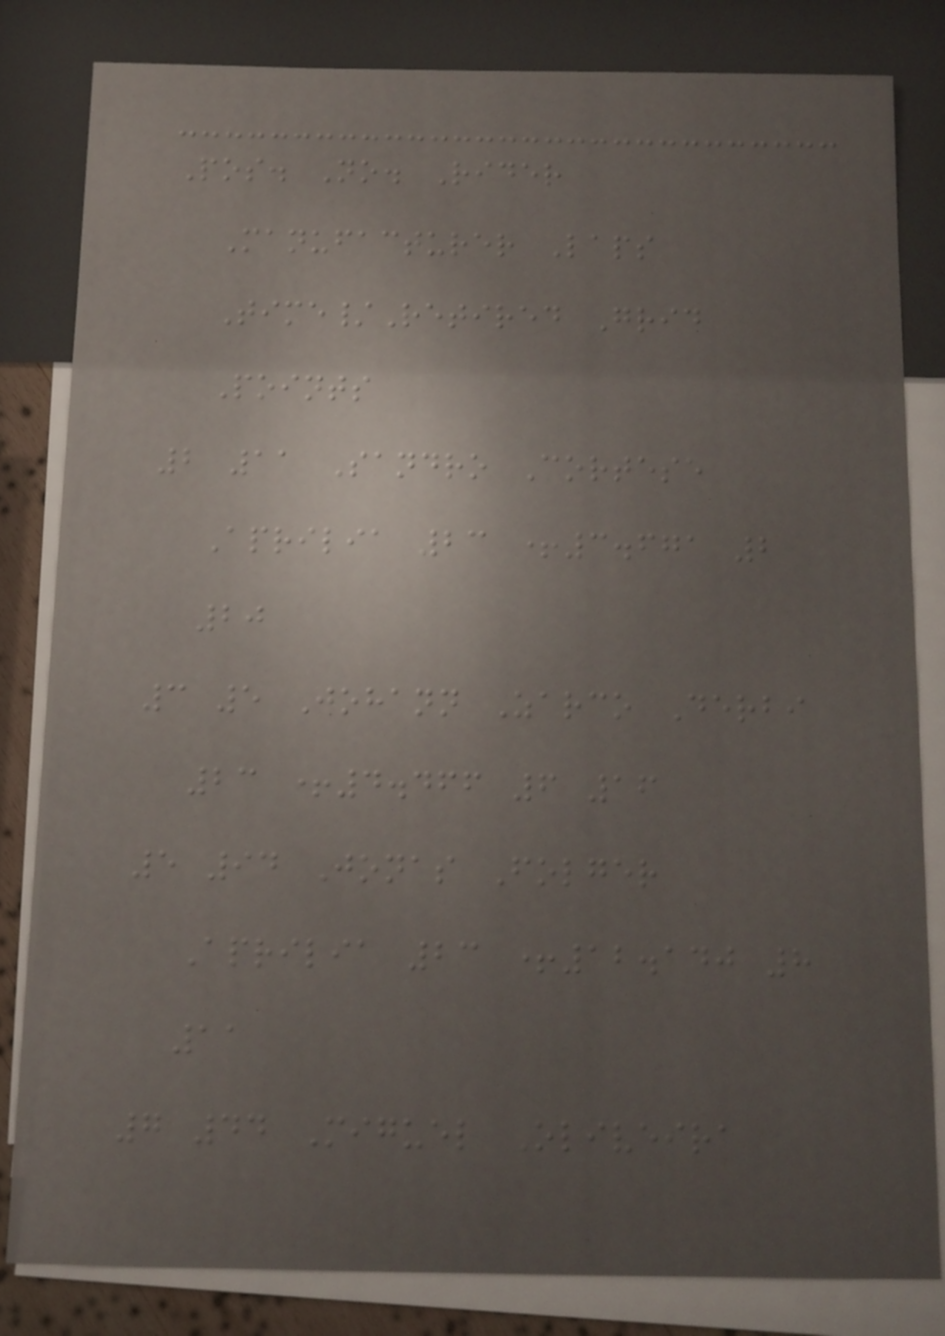Pos. No. Rider
Manufacturer Laps
Time/Retired Grid
Points
2 11 Sandro Cortese
Aprilia 23 +3.671 2
20
3 5 Johann Zarco Derbi
23 +4.466 6 16
5 94 Jonas Folger
Aprilia 23 +12.140 8
11
7 44 Miguel Oliveira
